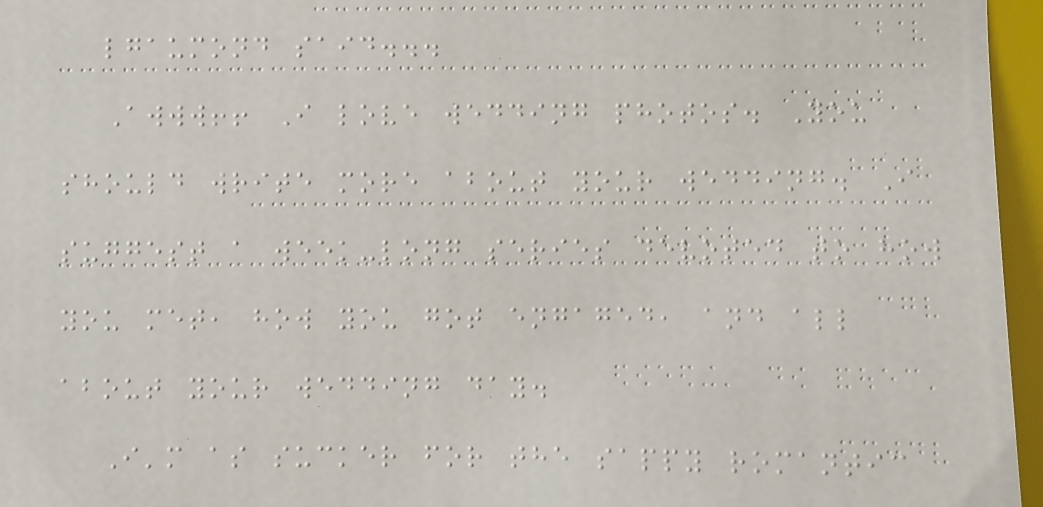lgaumond said...
Awww!! I love wedding photos. You
should write more about your wedding. I
suggest a week-long series devoted to how
you met, how you got engaged, and all
about your wedding day.
I'm as sucker for the sappy romantic
